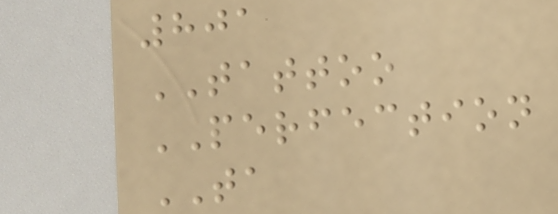801
TATTOO
PERFECTION
TA
